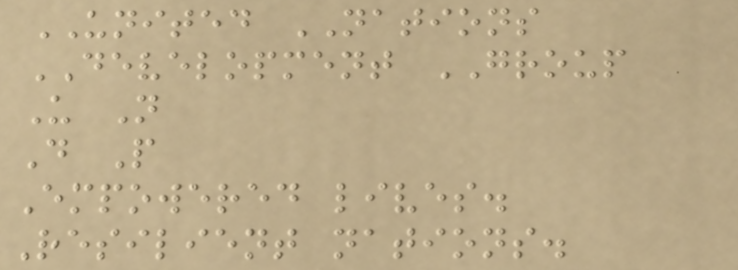UNITED NATIONS
DEVELOPMENT GROUP
U N
D P
Empowered lives.
Resilient nations.
